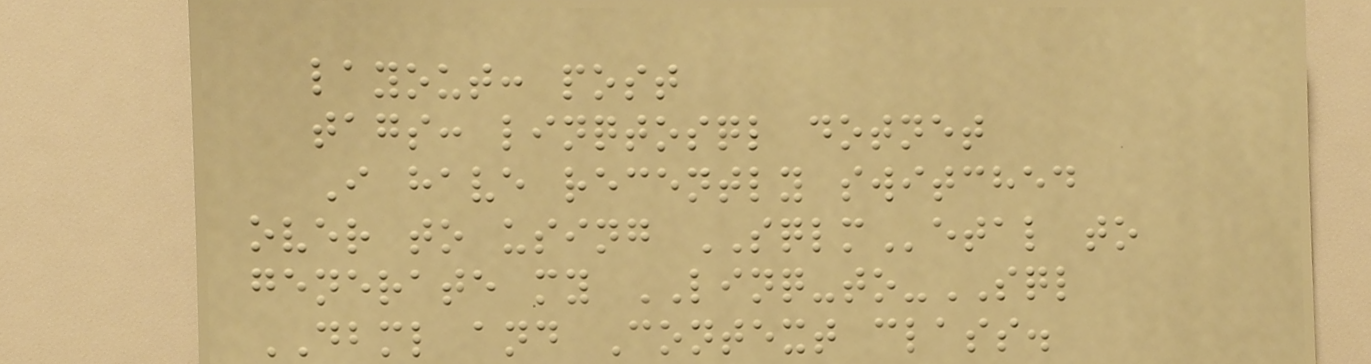layout: post
tags: linqtosql dotnet
I have recently switched
over to using SQLMetal to
generate my LINQ-to-SQL
DBML and Context class.
